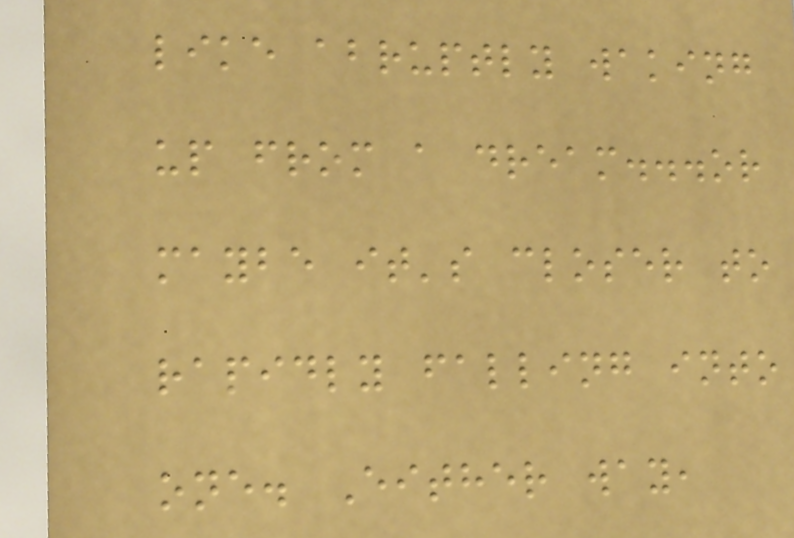like abruptly waking
up from a dream...or
maybe it's closer to
rapidly falling into
one. Either way,
